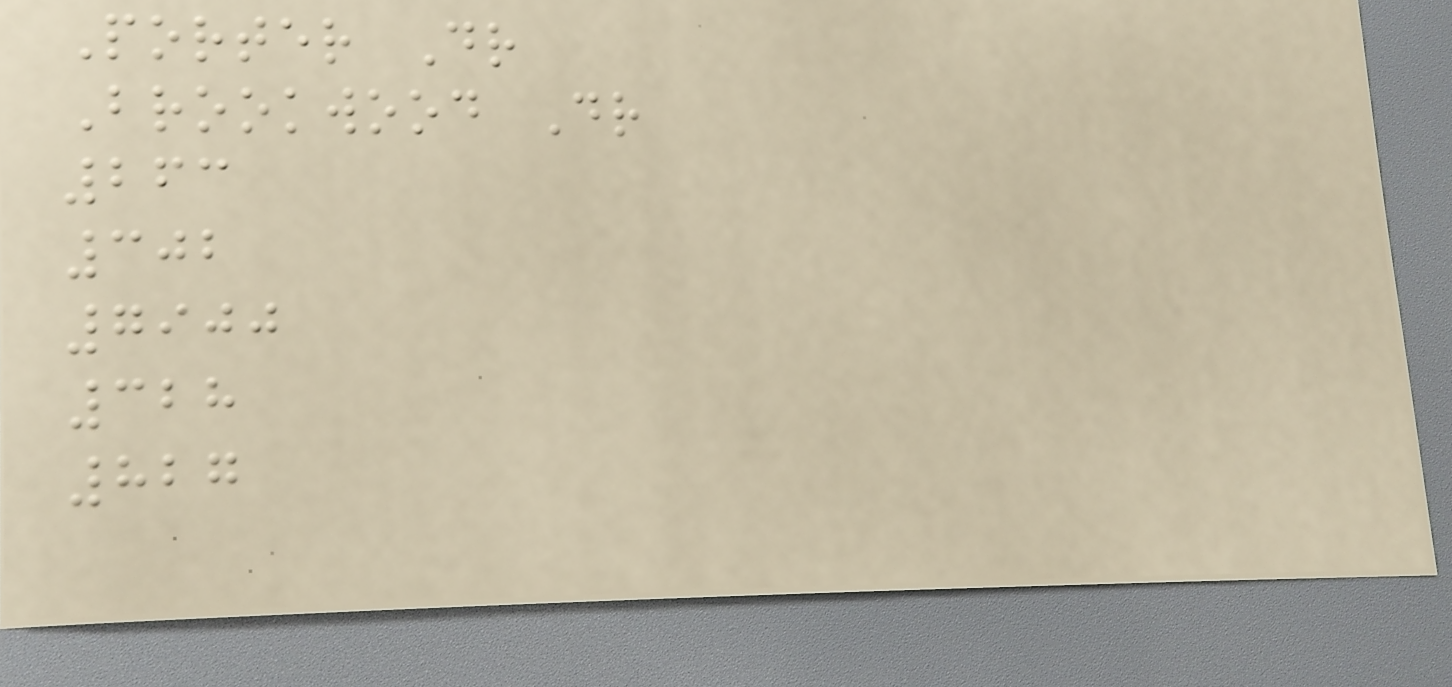Porter Dr
Brookwood Dr
263
302
7900
328
827
